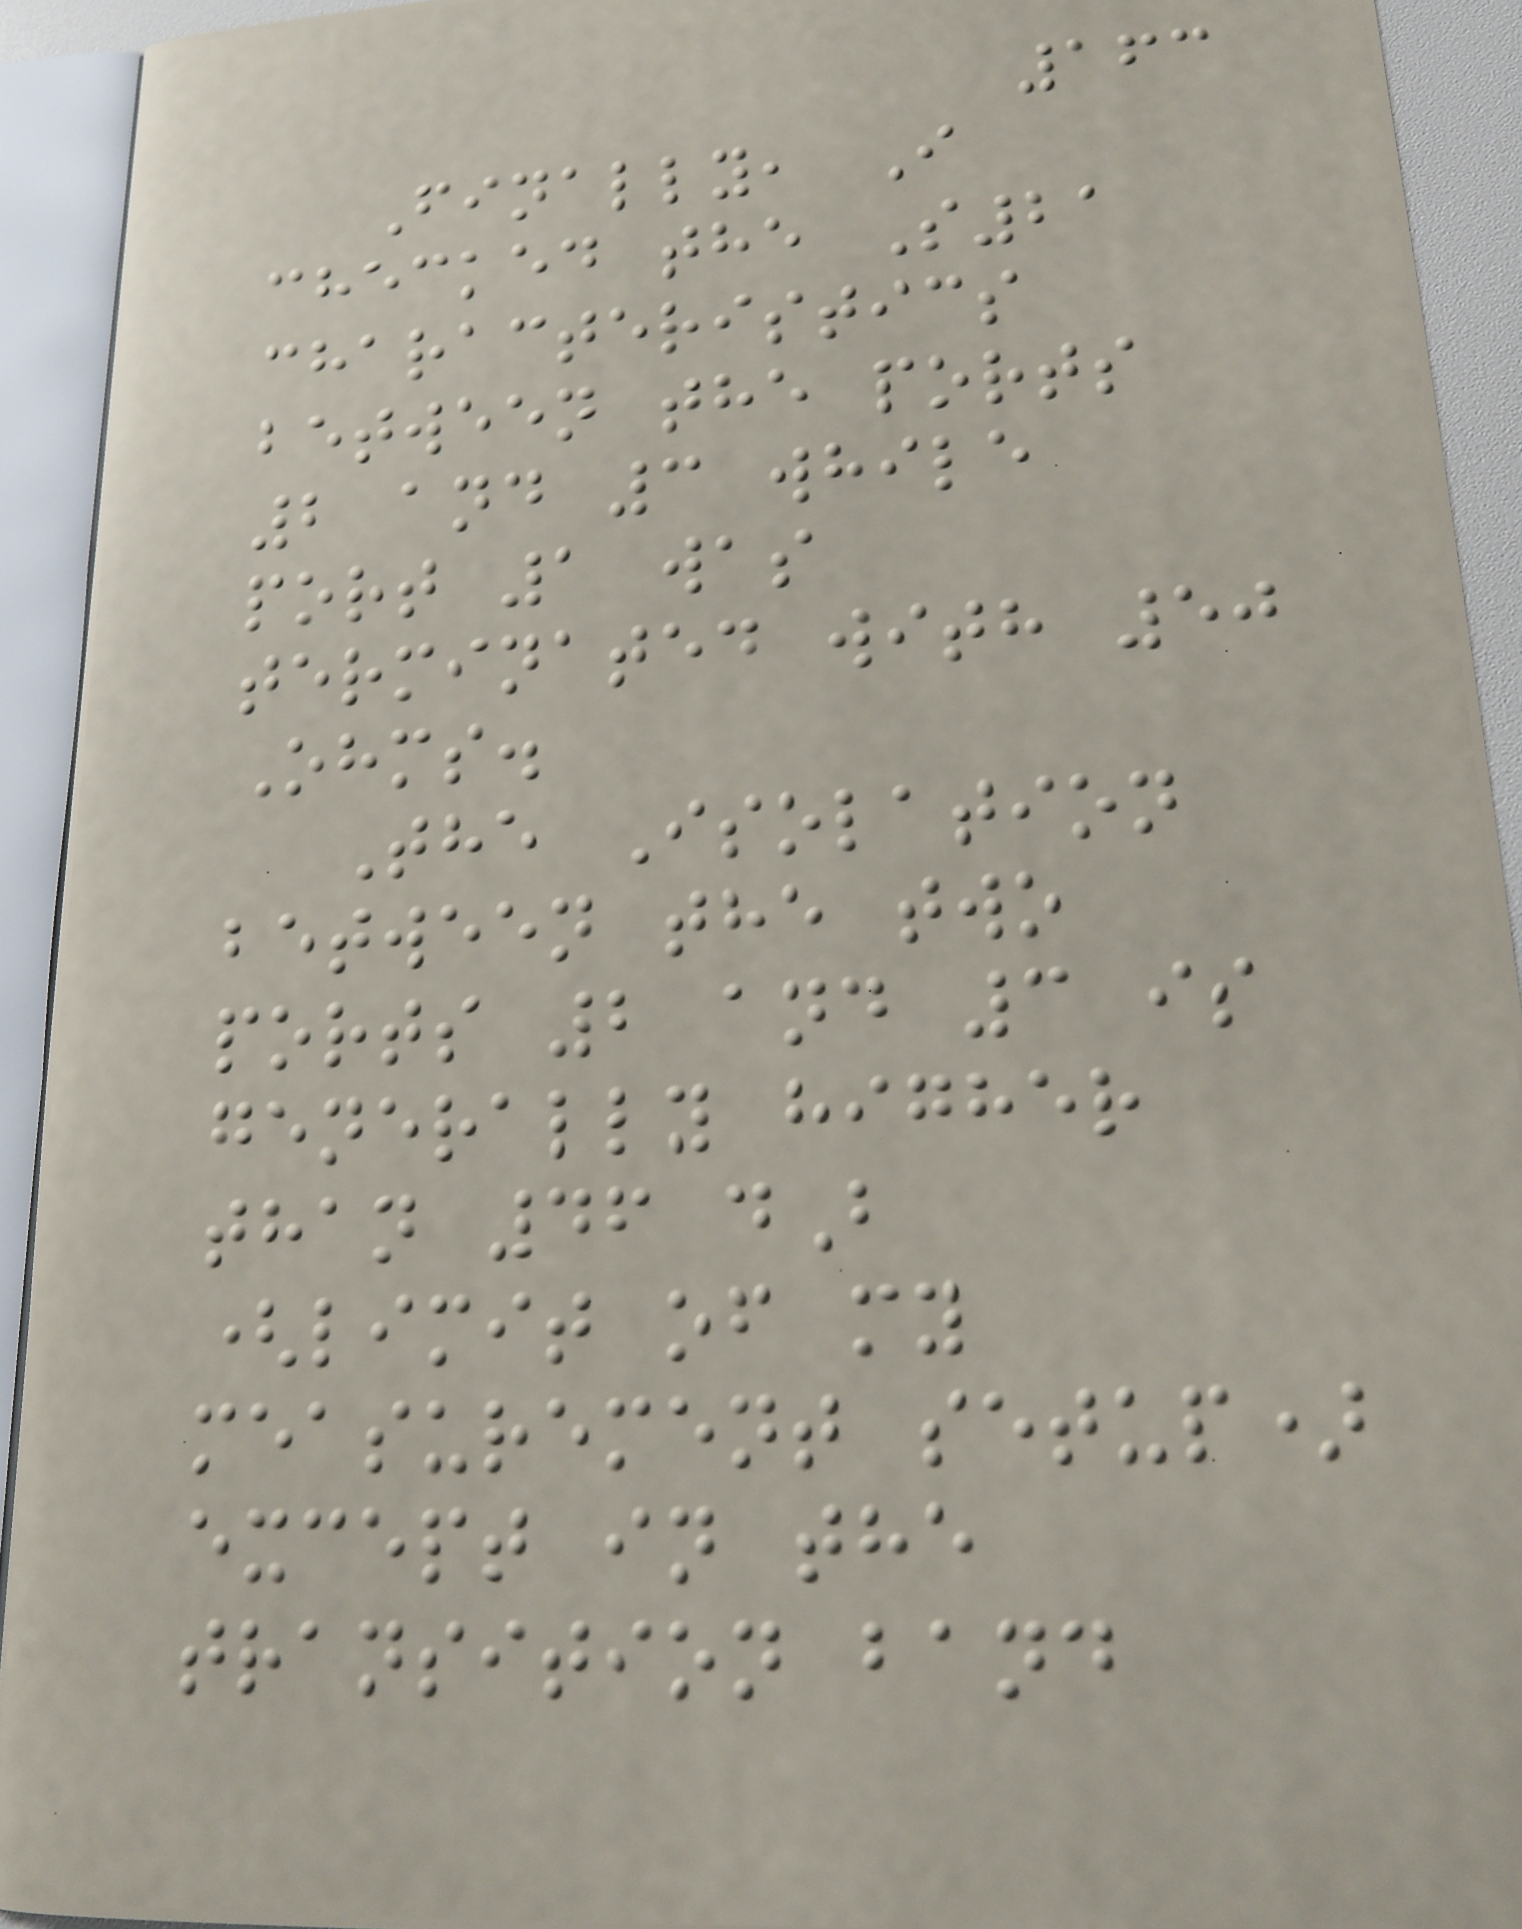163
Finally, I
checked the S21
characteristics
between the ports
2 and 3 while
port 1 was
terminated with 50
Ohms.
The Isolation
between the two
ports 2 and 3 is
generally higher
than 46 dB
(limit of my
measurement setup)
except in the
transition band
